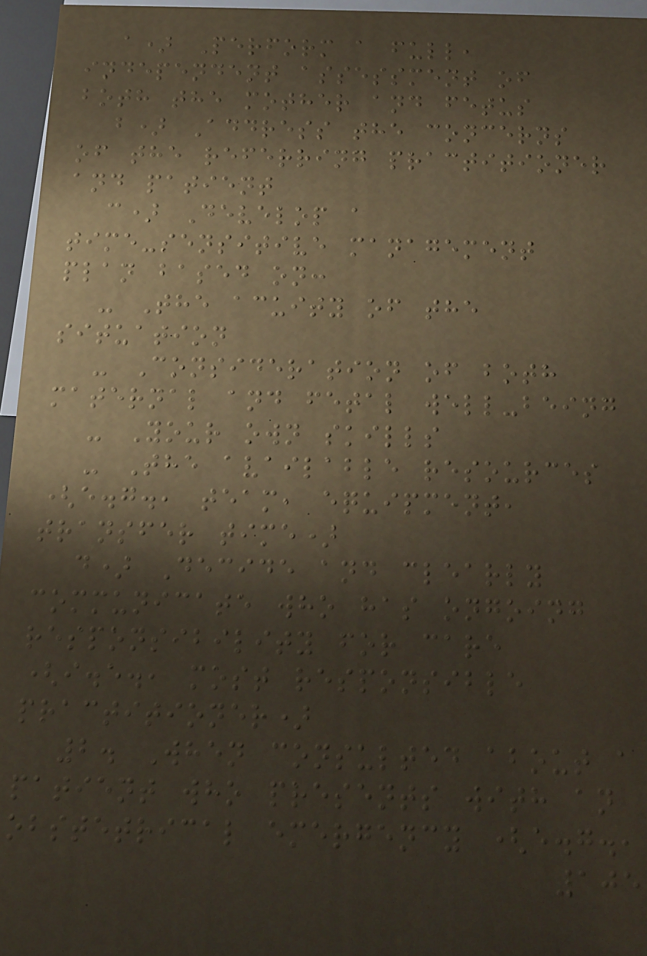a) Perform a full,
independent assessment of
both the mother and fetus
b) Address the concerns
of the referring practitioner
and patient
c) Develop a
time-sensitive management
plan based on:
- The acuity of the
situation
- Consideration of both
maternal and fetal well-being
- Your own skills
- The available resources
(e.g., team, equipment,
transfer time)
d) Decide and clearly
communicate who has ongoing
responsibility for care
(i.e., most responsible
practitioner)
2. When consulted about a
patient who presents with an
obstetrical emergency (e.g.,
105
